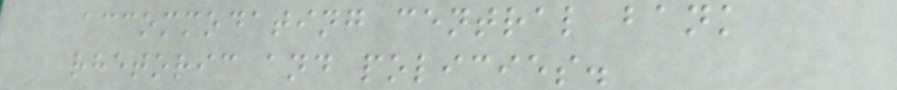accommodating central bank
rhetoric and policies.
